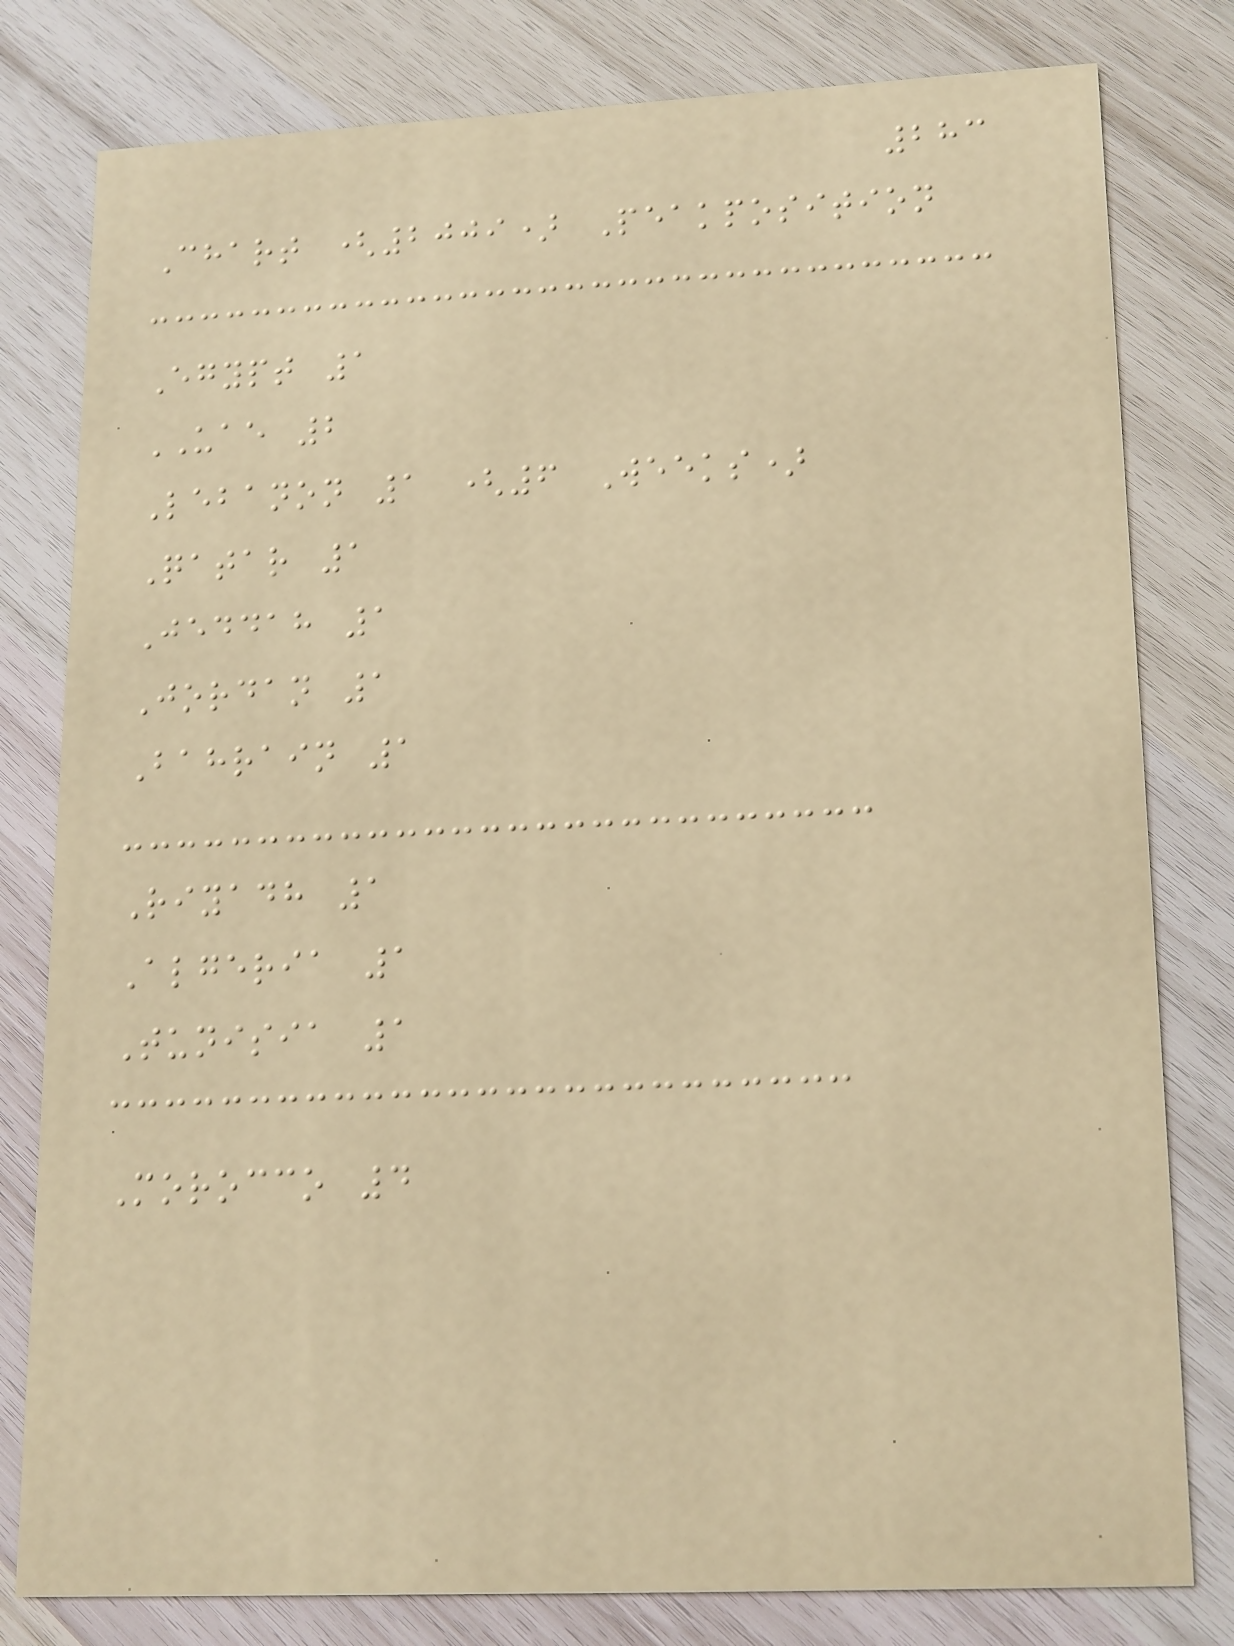283
Chart (2009) Peakposition
Egypt 1
UAE 2
Lebanon 1 (6 Weeks)
Qatar 1
Jeddah 1
Jordan 1
Bahrain 1
Riyadh 1
Algeria 1
Tunisia 1
Morocco 4
